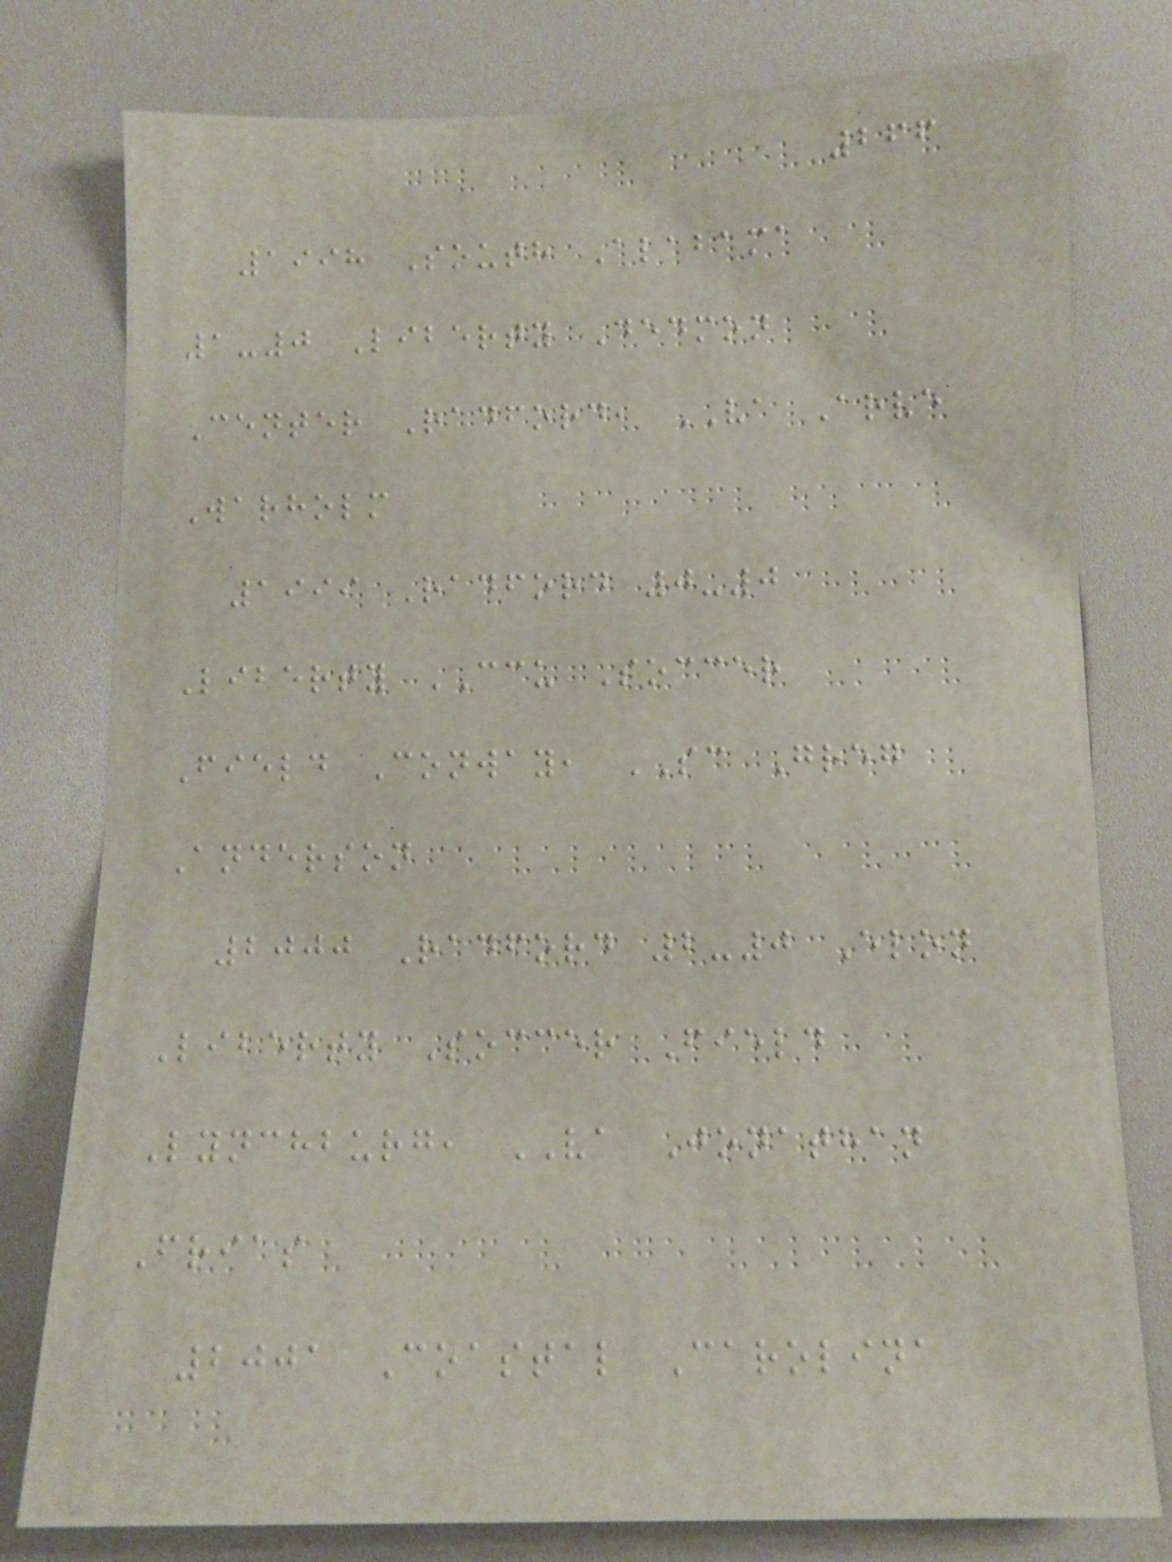266
1998 South Alabama
1-0 Liberty Dedmon
Center Radford, VA Arve
Warholm
1999 Radford 0-0
Liberty CCU Soccer
Field Conway, SC Greg
Anderson
2000 Radford 2-0 Elon
Liberty Soccer Field
Lynchburg, VA Jonathan
Frias
2001 Coastal Carolina
